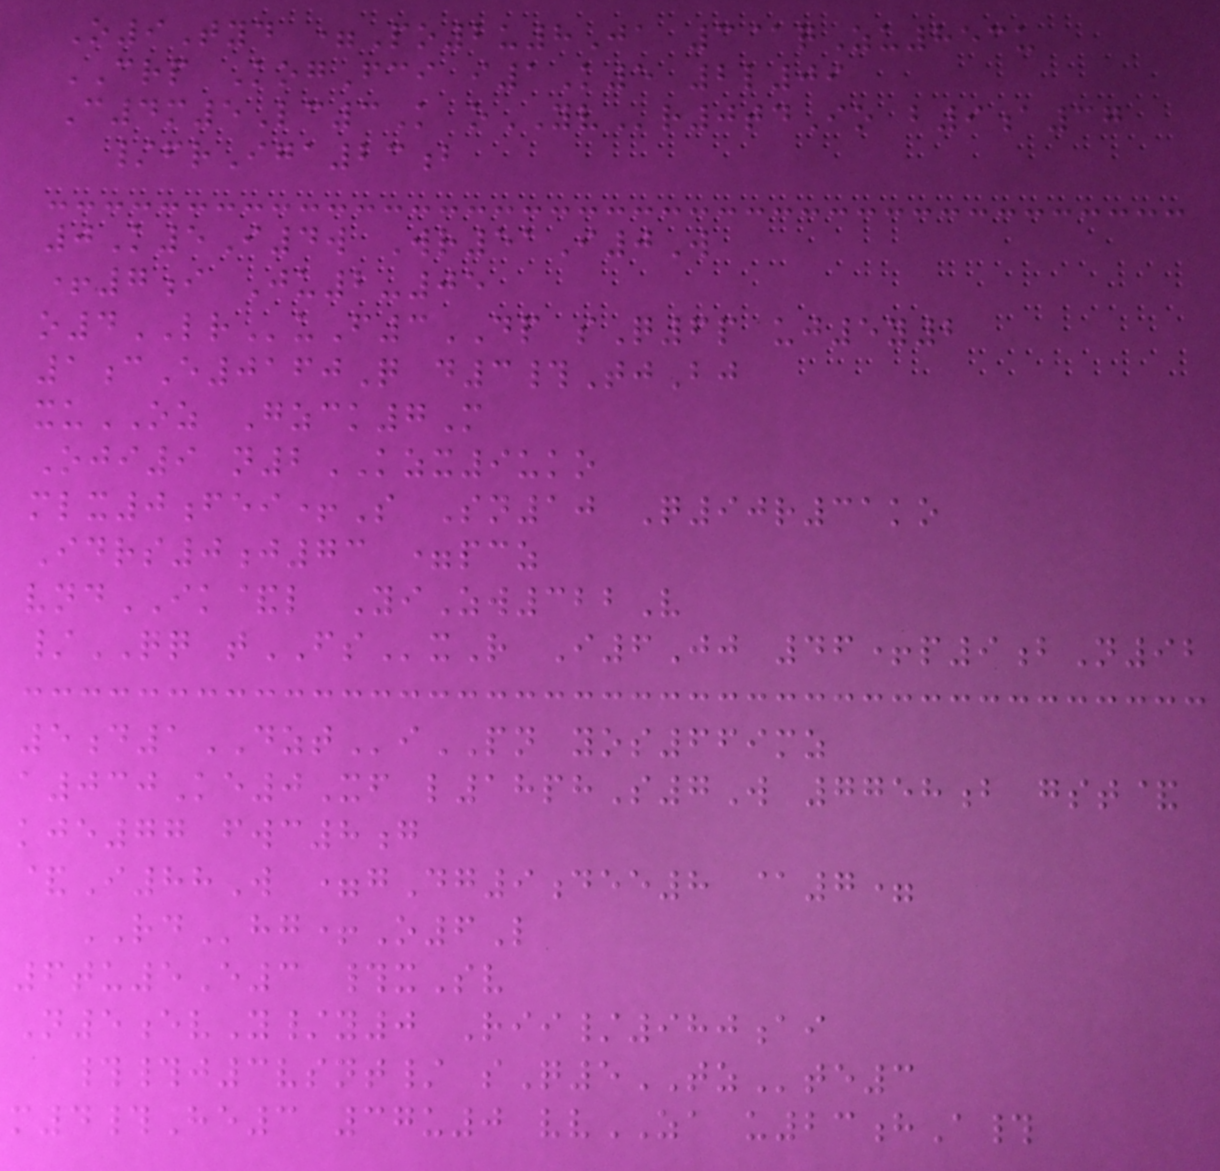O9Tyd =Po2u8Ja 3@qZu853u
CRP KogFci i1K5 2l09
C4m5Lc3K oYVr0tdIo b9a37
/frIga23b
0K5I4w Wr51I0W
+7i Ju2-05
o4LRuF3DP sQ6p uj5y2
1cE0160Q d3#TjBj
xuOZ Gzck7M
Oji9 n2KZX9uko
mlx0fei+S Sn10 Q90r31ko
Idrs0j73 =pcz
vndIK&l YiZw322V
/QQ tFSxR I6Jj 46+p9bN92
5d1DZTiPN yos669mz
a030Ke0Xf l18phS7W 7758b gst&
kje77 fwc8g
&I88W =gDg9dee8 @7=
RDhg+O6L
6tu5E3 #xSv
N5evY/y0 Rii/980ai
##j3vsnt/ sQ5TZte3
m4#He3 37u0 vvZA u23hA#
